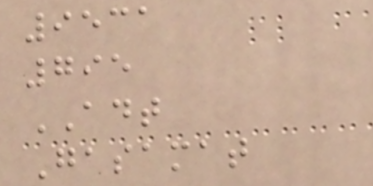9531
795
ADT
Gasamat
